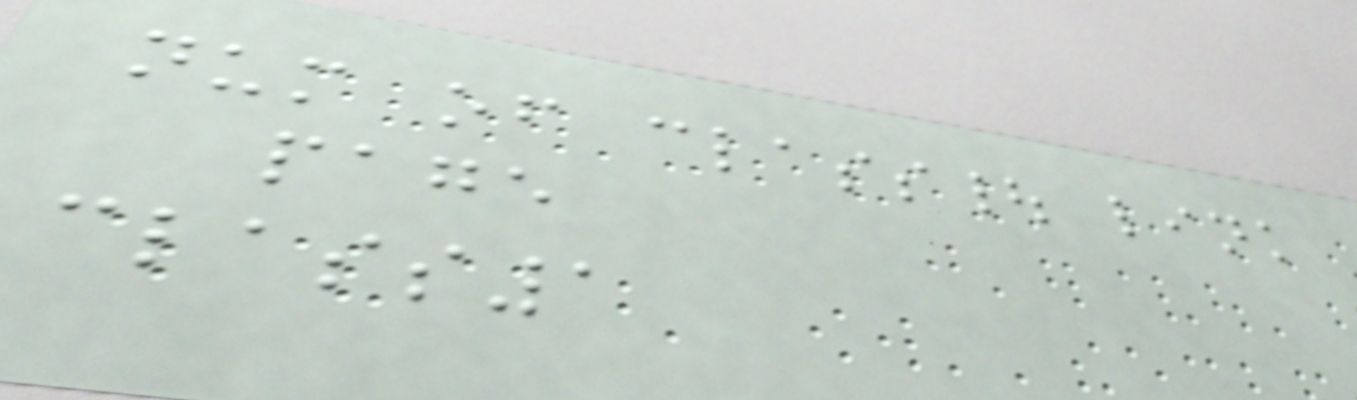num of class| link
page
class1
